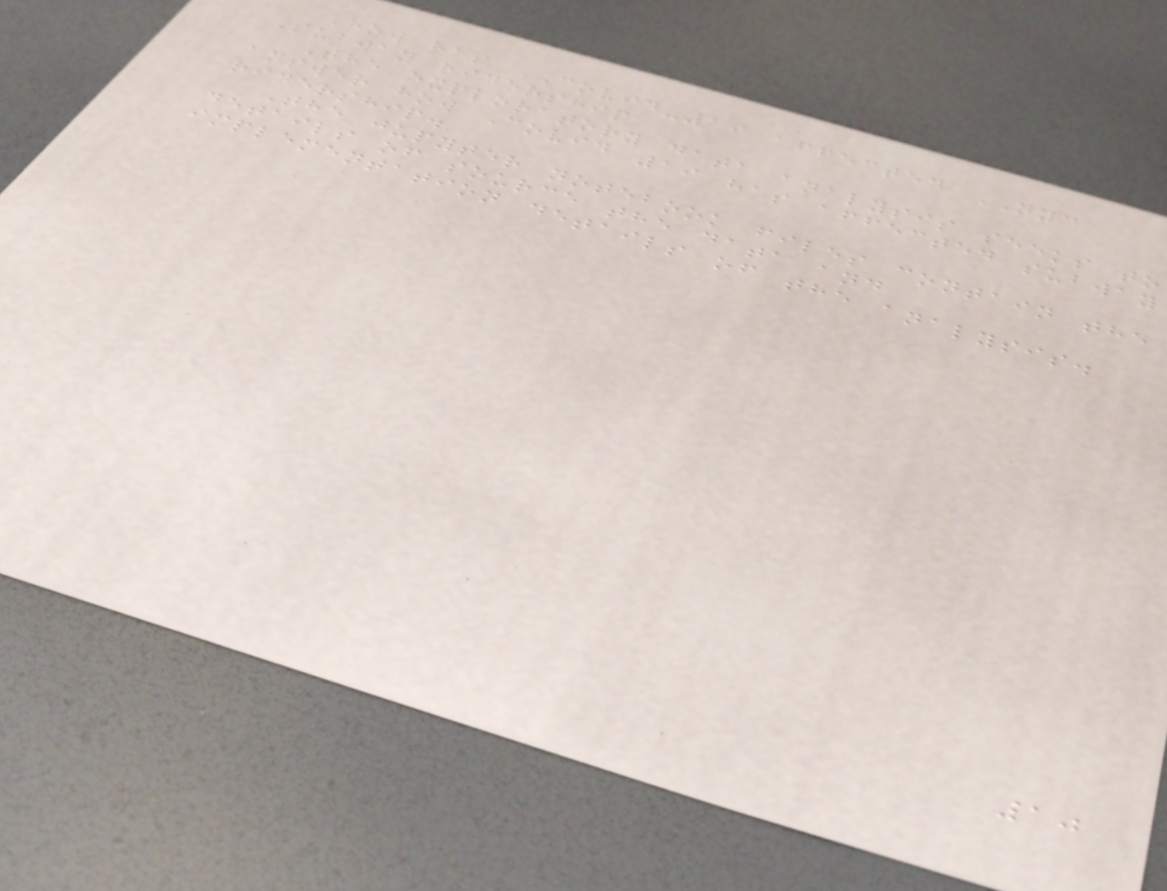How has COVID-19 affected NYC
Subway ridership
The exploratory data analysis seeks to
answer how Covid 19 has affected subway
ridership.
The jupyter notebook files contain the
details of source the data and
implementation details of the analysis.
10
